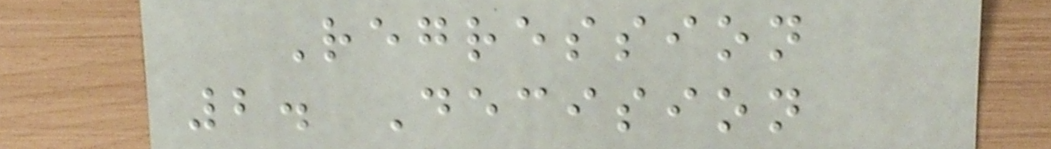Regression
2. Decision
